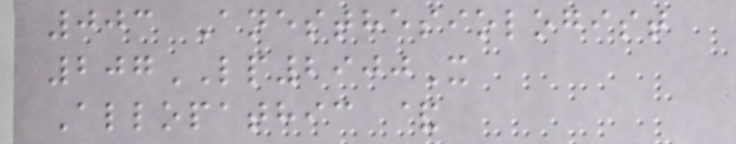003 Anesthesiologist
207LP2900X
Allopathic &
